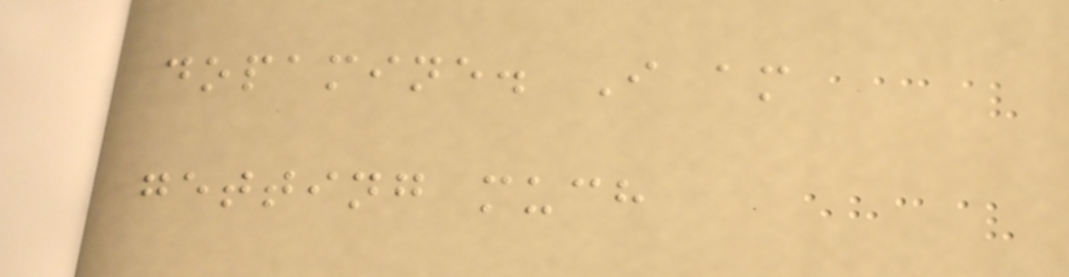dopamine. I am
getting much
